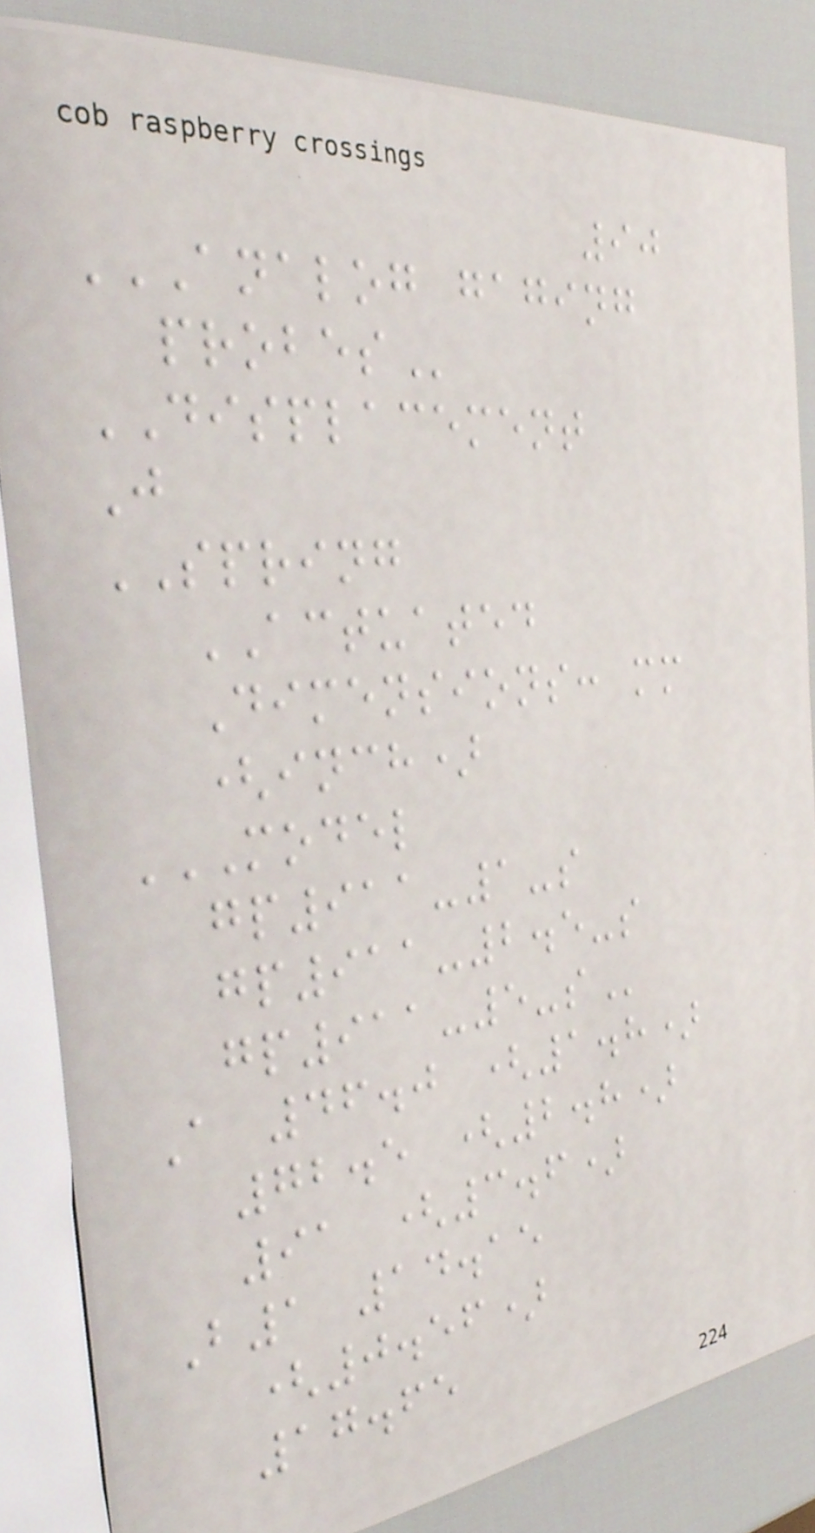90
ANALOG GAGING
PROBES
DISPLACEMENT
J
SPRING
ACTUATED
Dimensions: mm
(inch)
MODEL
GP911-1-S
GP911-2.5-S
GP911-5-S
A 46.0 (1.8)
72.5 (2.8)
91 (3.6)
B1 14.15
(0.56)
17.65
